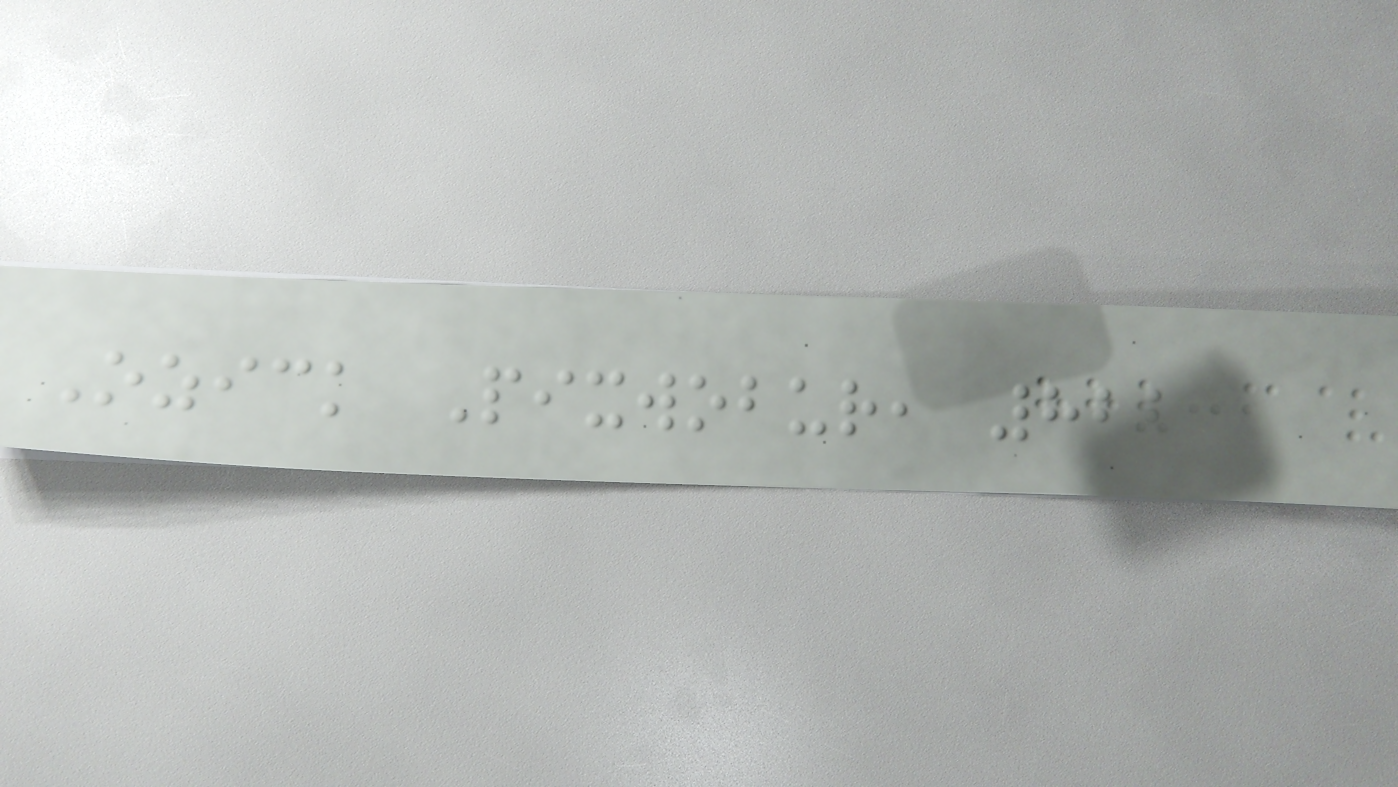Ozick Pixwobur, 822
